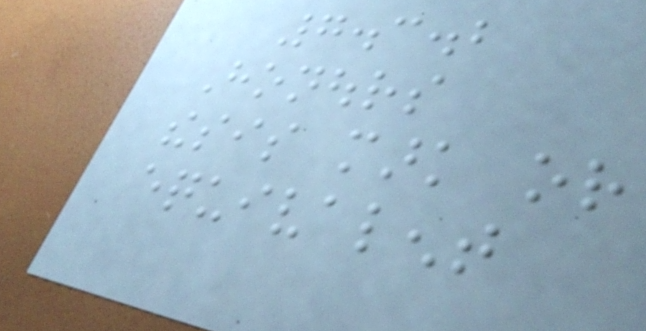7.3.2
Honours
thesis mark or
equivalent
